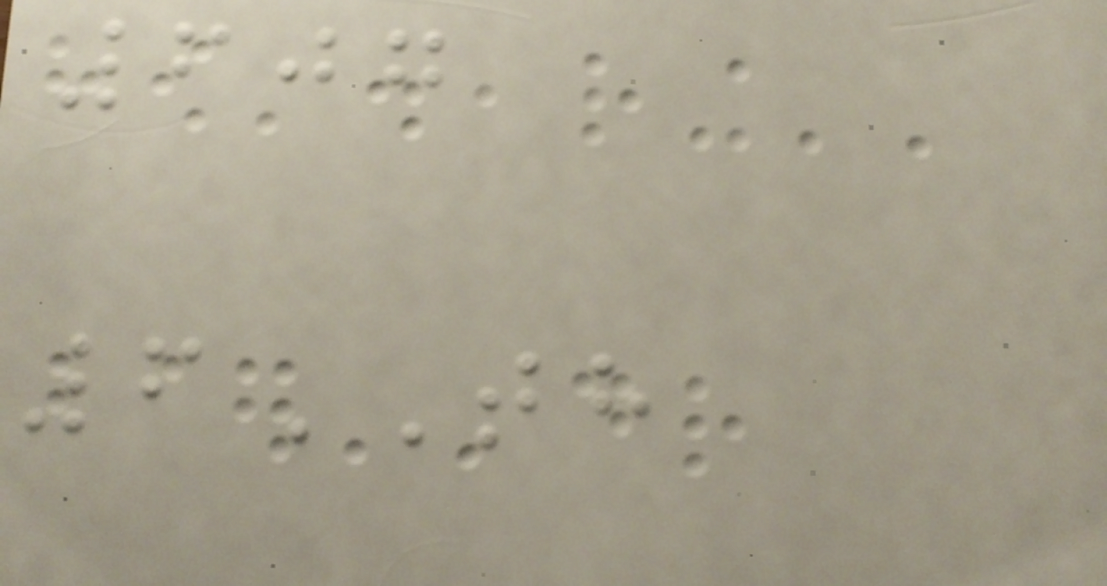607
6TH
